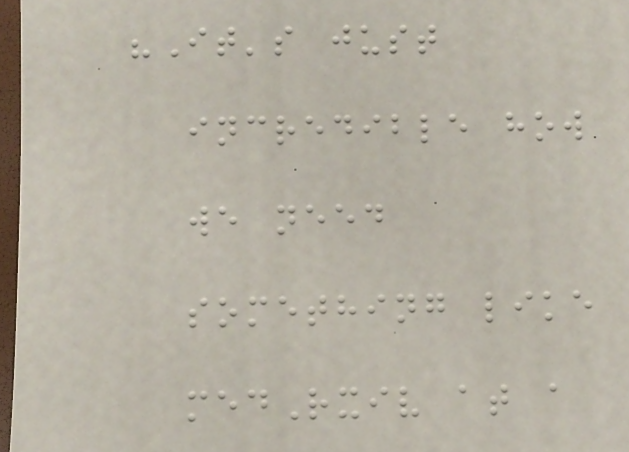"It's just
incredible how
we need
something like
medRxiv at a
